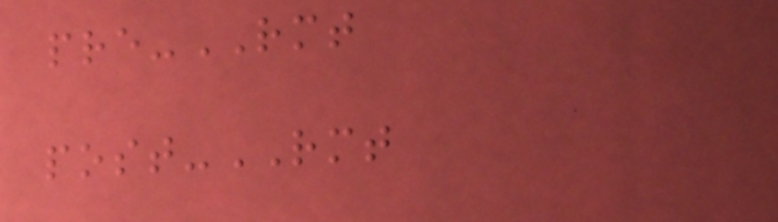pre-RMT
post-RMT
